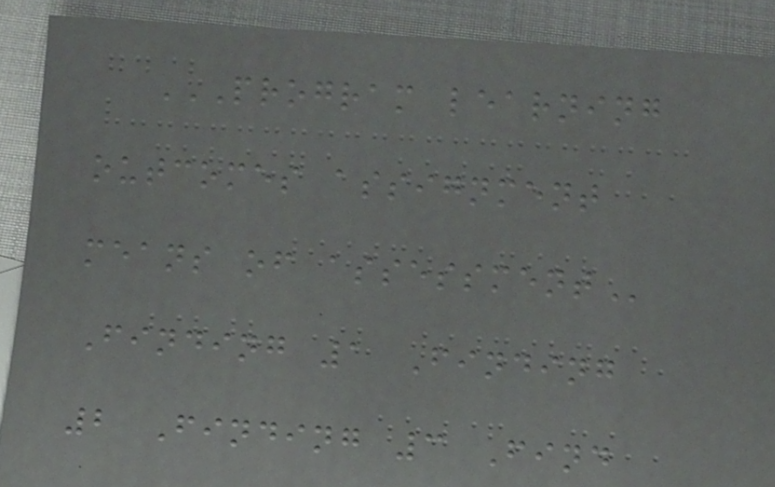PROGRAM LEARNING
OUTCOMES ASSIGNMENT
MEANS OF ASSESSMENT
Finding 1 Finding
2 Finding 3 Find
